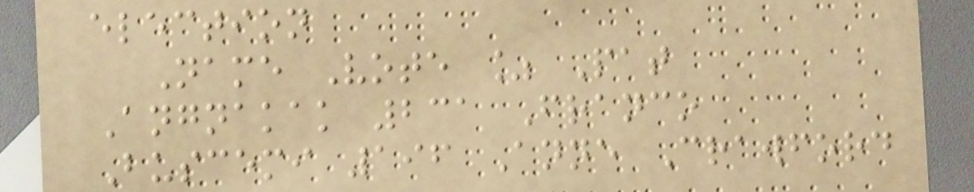election
Name Vote % Pat
Angnakak 231 Franco
Buscemi 196 Anne Crawford
